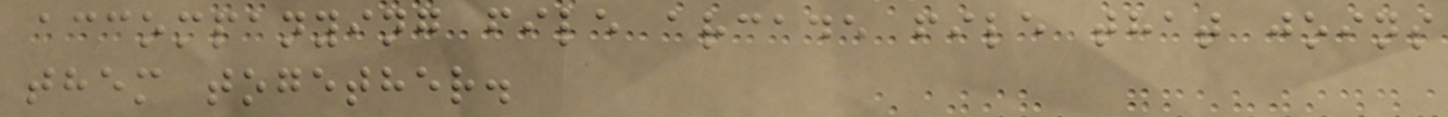accompanying file arcade file that joins
them together.
